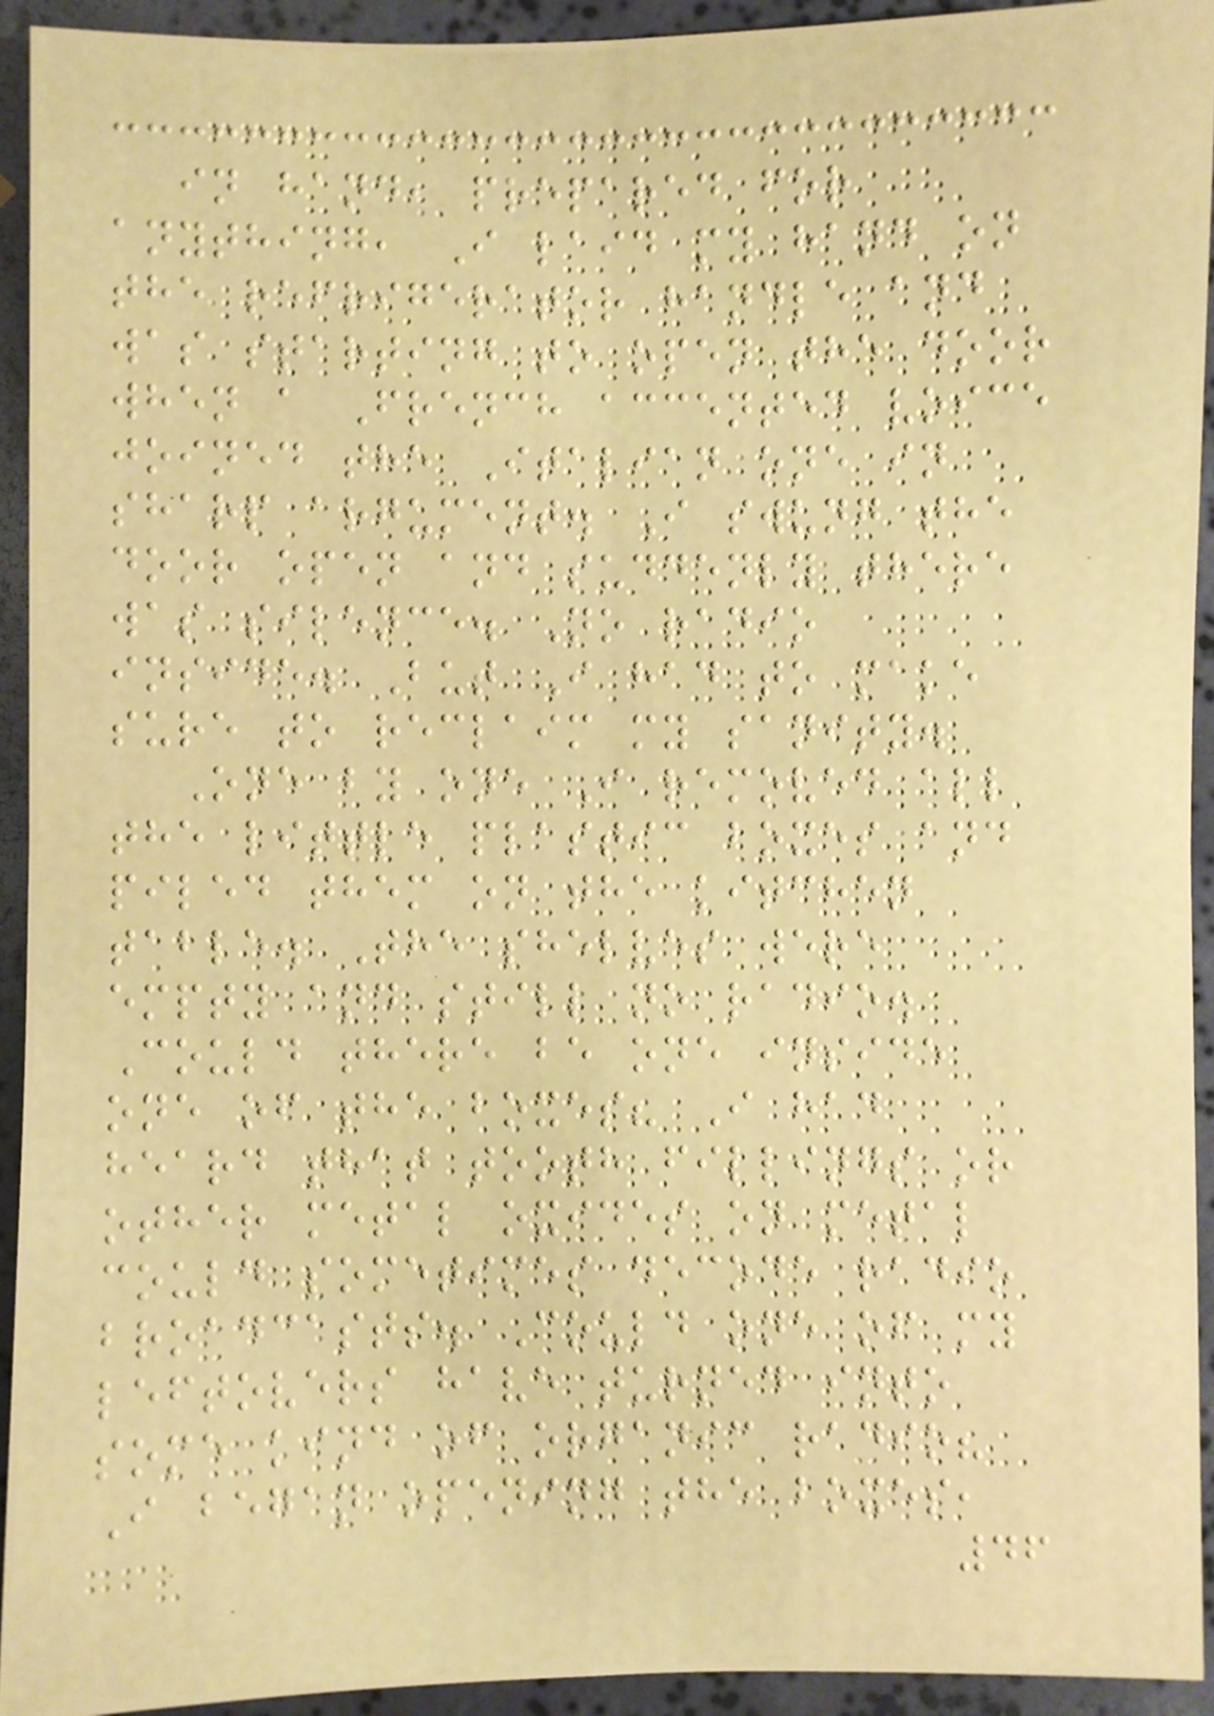in hand, prepared for
anything, I laid my hand on
the refrigerator handle and
was starting to open the door
when a French accented voice
joined the Italian one in
sharp argument. I swung the
door open and suddenly there
was silence. No radio
inside. But I had to make
sure to reclaim my sanity.
One by one I removed all
the little plastic boxes and
piled them on the kitchen
table. The shelves were
empty and still no radio.
Could there be one inside
one of the boxes? I had
heard that tooth fillings or
other metal oxides on metal
could sometimes decode radio
broadcasts. Could one of my
leftovers have turned into
some kind of organic radio?
I began opening the boxes,
46
